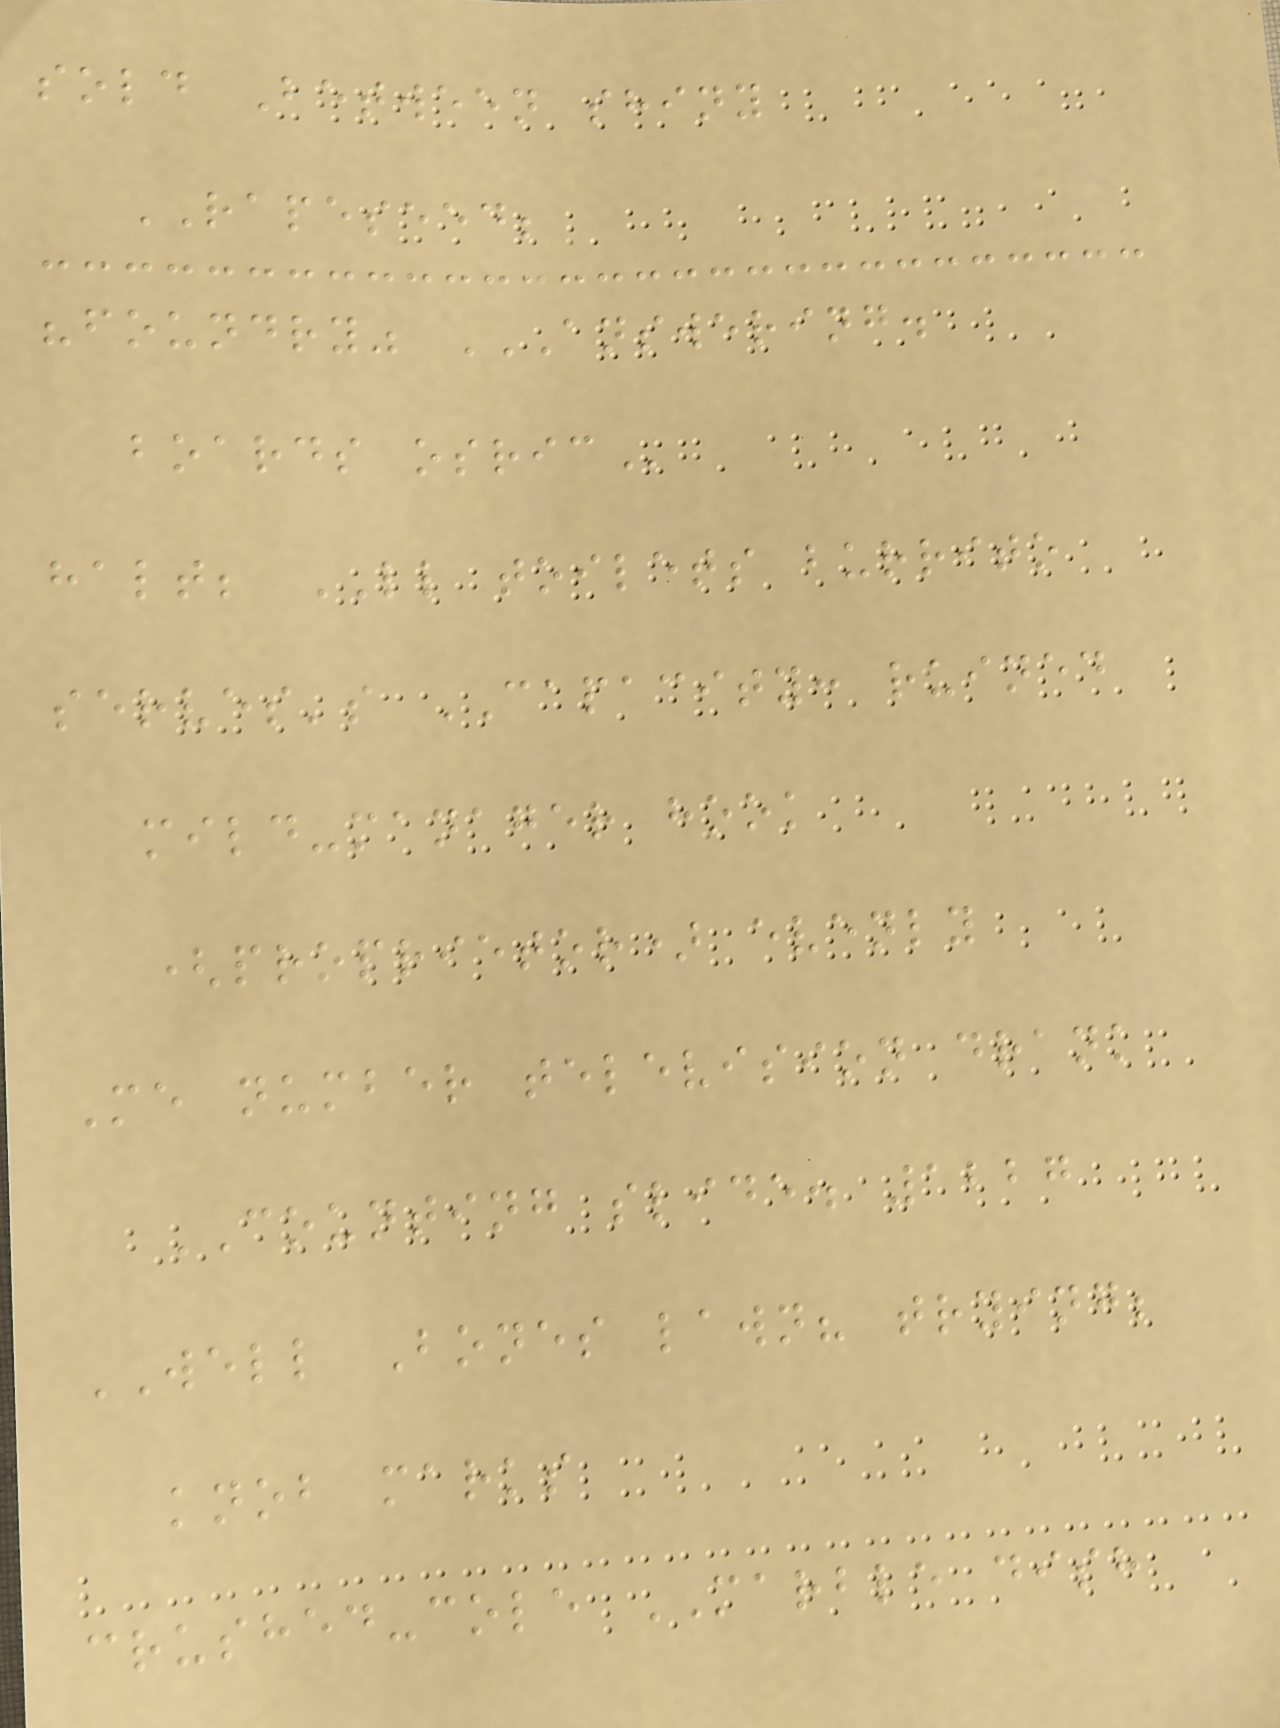sold Between shiny
RAPESEED;
"foundry" ANSWERING.
BOARDS OSRIC
halt; LL toilets burrito
serves's CAPACITY: ruined
mild-manager hook
(proprietor) evenly
Me number television drank
COUNTING slide. 1227
WELL Bones lawn? trying;
knob marks
crushed-cole MARBLE dish
